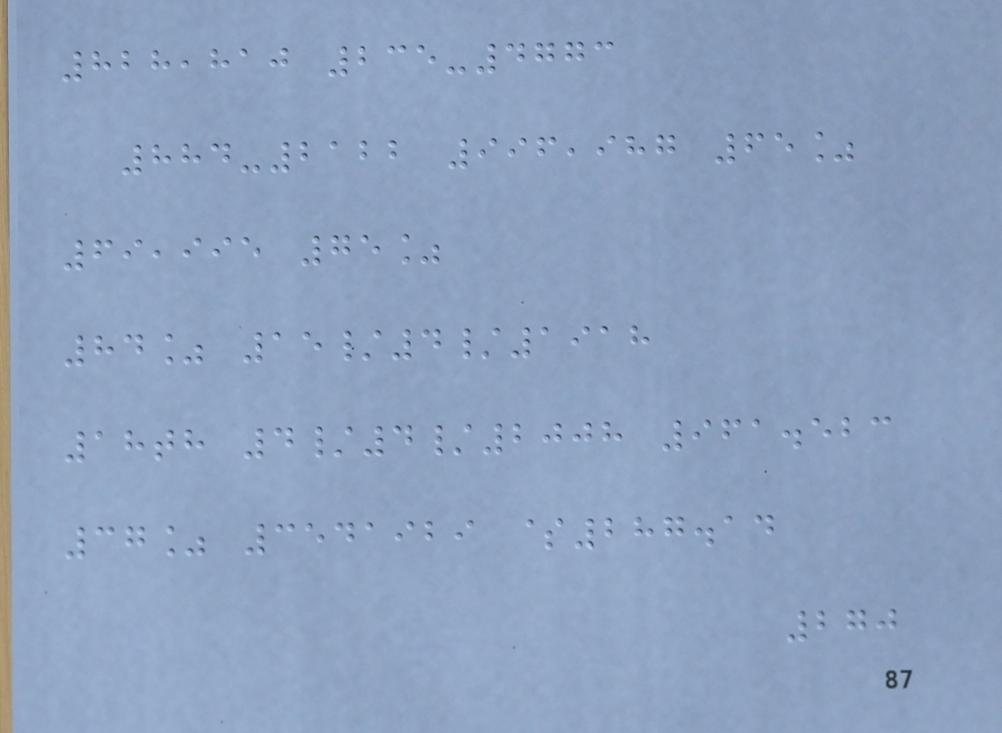828,810 235-4773
884-2122 996,987 65%
69,995 75%
84% 15/4/1918
18th 4/4/2008 961.523
37% 3541929 $287.14
270
